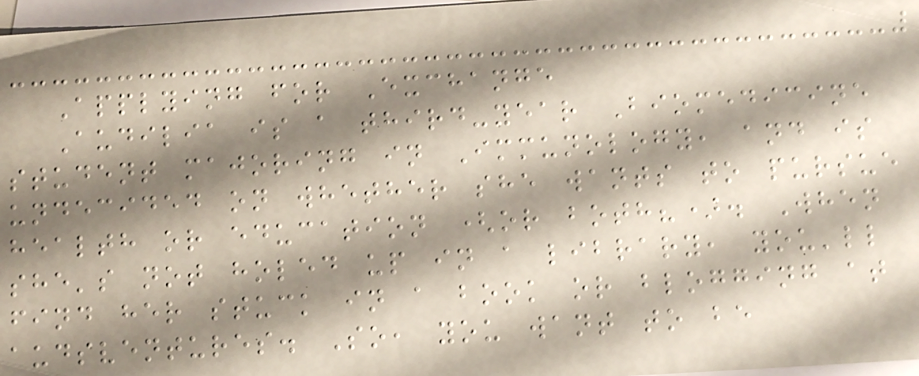Applying for Exchange
Audilia is a third-year Biomedicine
student majoring in Immunology, and is
undecided on whether she wants to pursue
health or education (or both?). When
she's not holed up in a library, you'll
find her stuck in a book or blogging at
audsventures. So, you want to be
